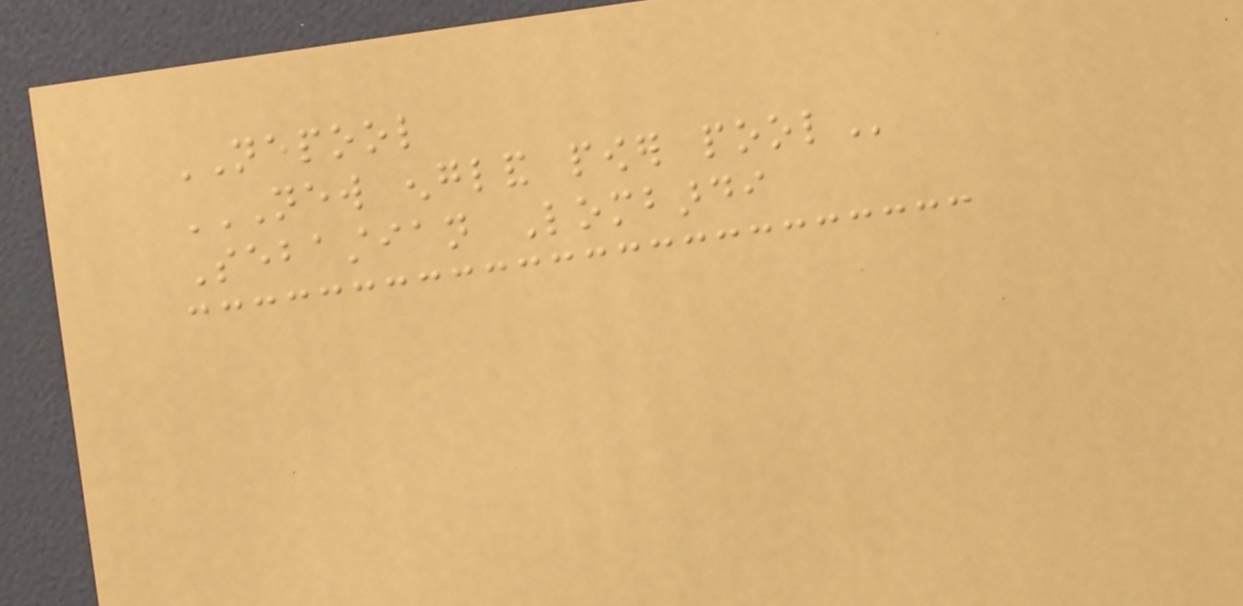NEPOOL
NEW ENGLAND POWER POOL
Sebastian Lombardi
